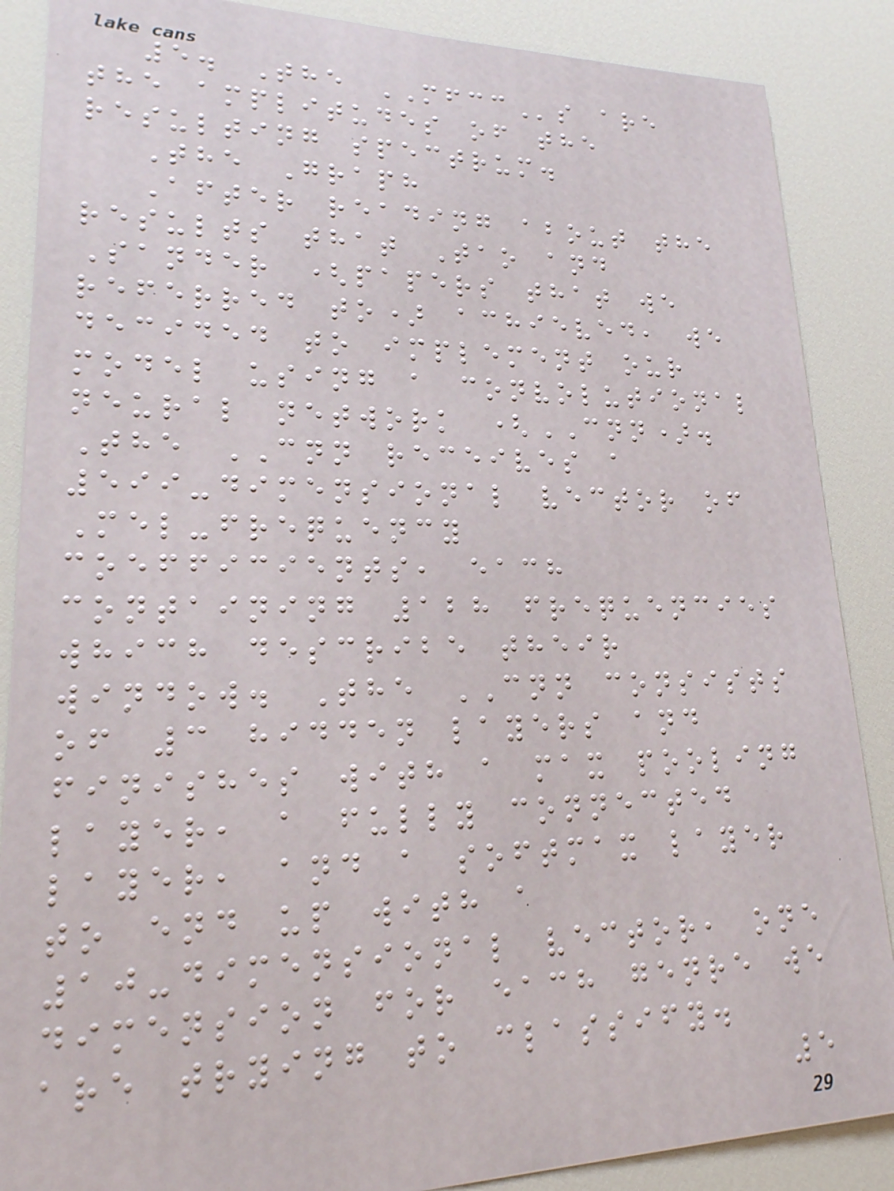5. The MFCCs are
the amplitudes of the
resulting spectrum.
The Graph
After reading about the
results that Tao and
Sander (papers that we
referred to) achieved, we
decided to implement our
model using a convolutional
neural network (CNN).
The CNN receives a
599-dimensional vector of
Mel-frequency
coefficients, each
containing 128 frequencies
which describe their
window. The CNN consists
of 3 hidden layers and
finishes with a max pooling
layer, a fully connected
layer, and a softmax layer
to end up with a
10-dimensional vector, one
dimension for each genre we
are trying to classify.
5
